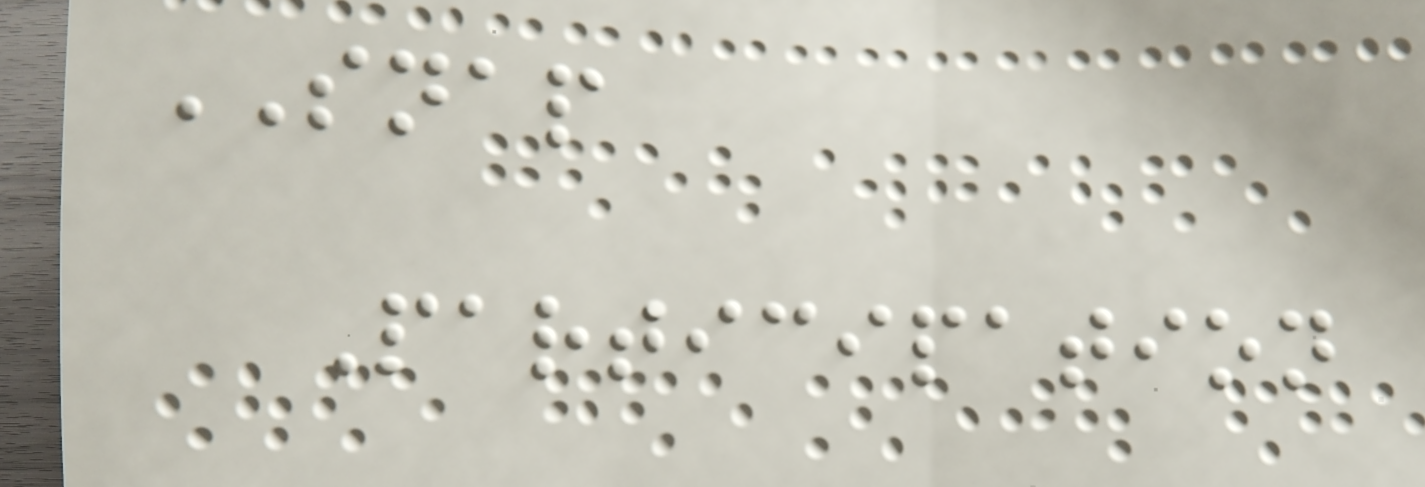SNAP
Participation
